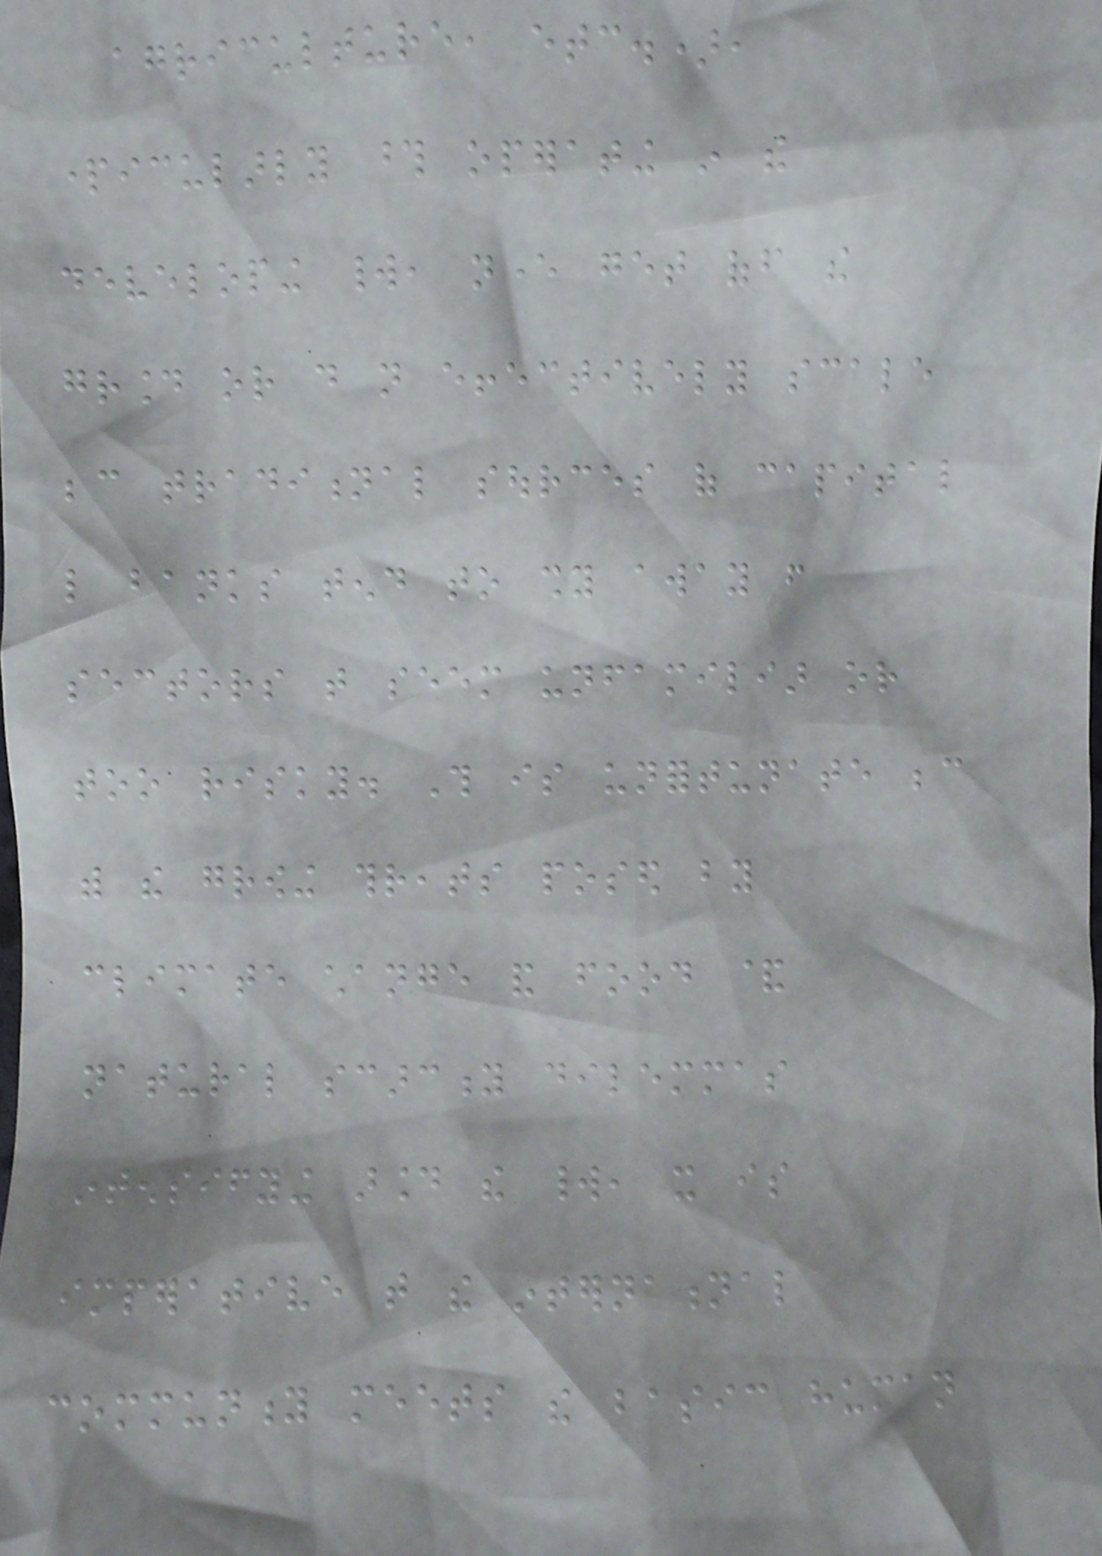agriculture, etc.),
particularly those operating in the
developing world, never get off the
ground or do not effectively scale
because traditional sources of capital
like banks tend to shy away from
sectors that seem unfamiliar or
too risky. This is unfortunate because
with the growing threats posed by
climate change and food &
natural scarcity dilemmas
intensifying around the world, it is
imperative that the international
community meets the basic human
